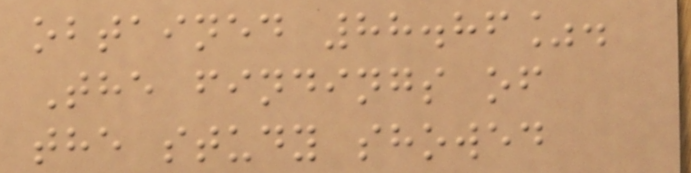obtained 88.86%.
The findings of
the study showed
